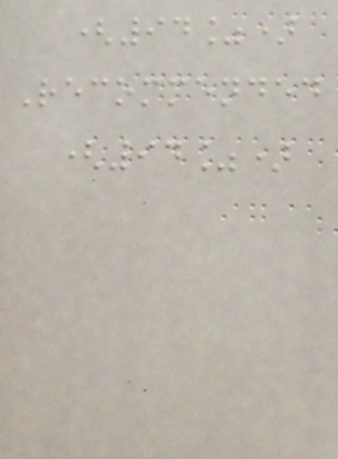(94%)
Recommended
(94%)
